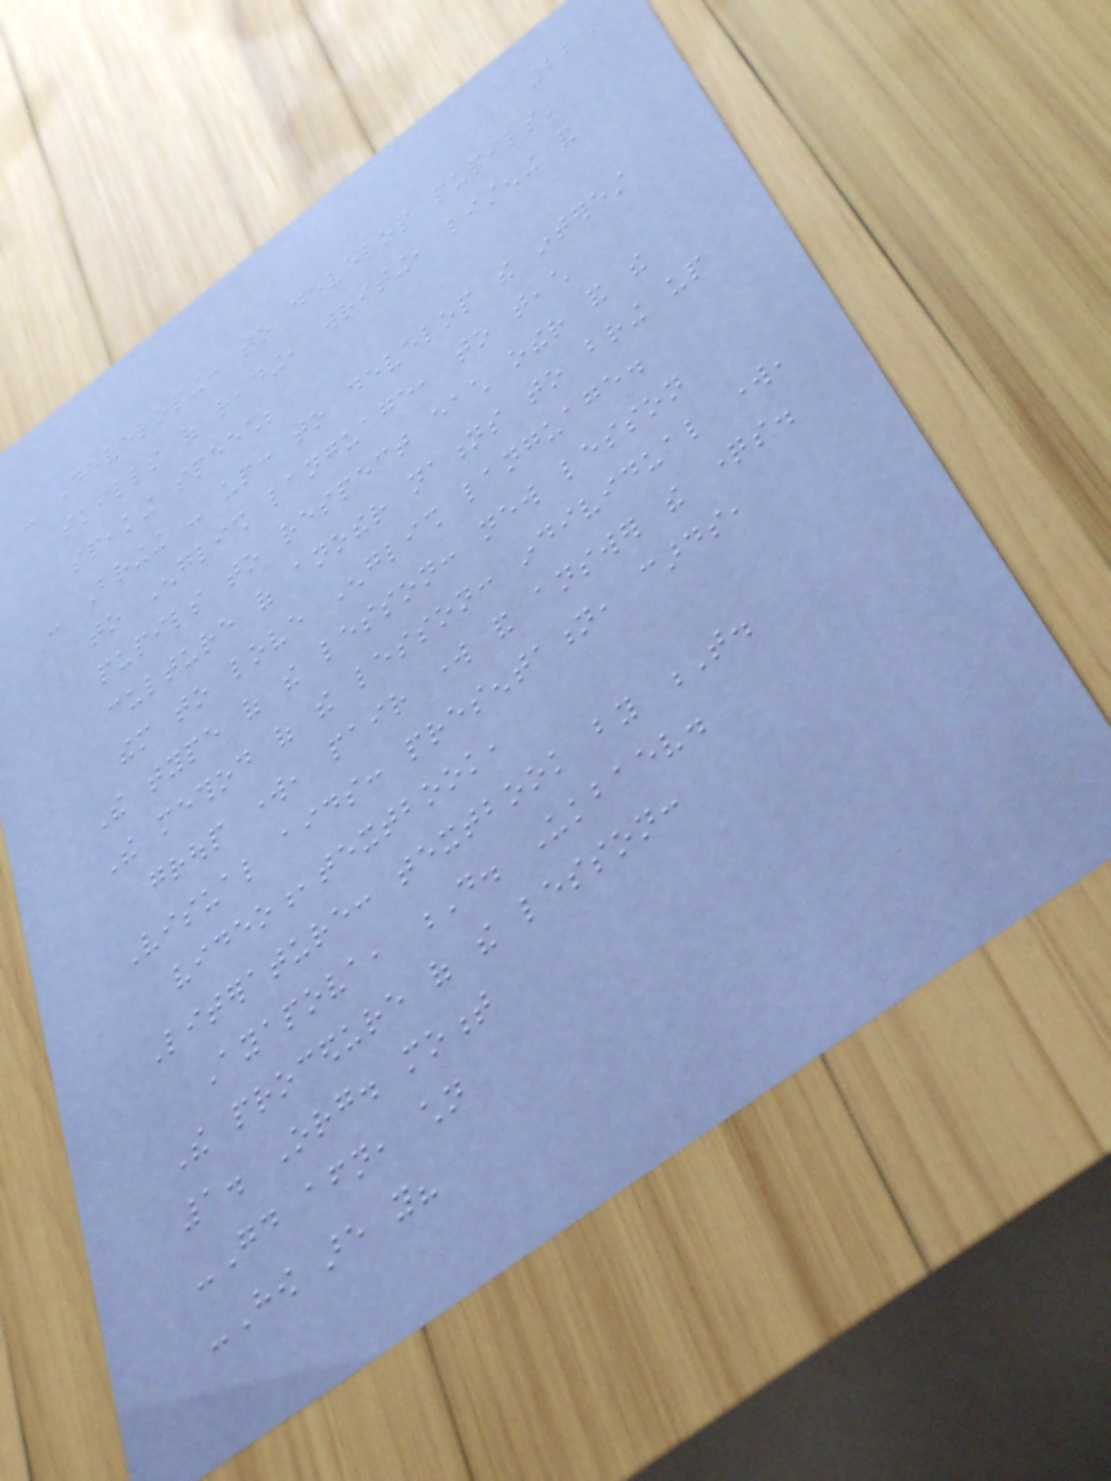225
- Developing: to develop pupils'
skills of reading, writing, listening and
speaking speech;
- Bringing - up: to develop the interest
to English language, to teach
pupils to respect each other and the
culture of another nations to bring up
them to love English language.
The type of the lesson: new lesson
The method of the lesson: individual work,
group work, pair work and answer the questions.
Visual aids: presentation, cards,
video,textbook,
Literature: textbook by T.
Ayapova, D. Ukbaev.
The procedure of the lesson:
1. Org. moment
-Good afternoon, children
-How are you?
